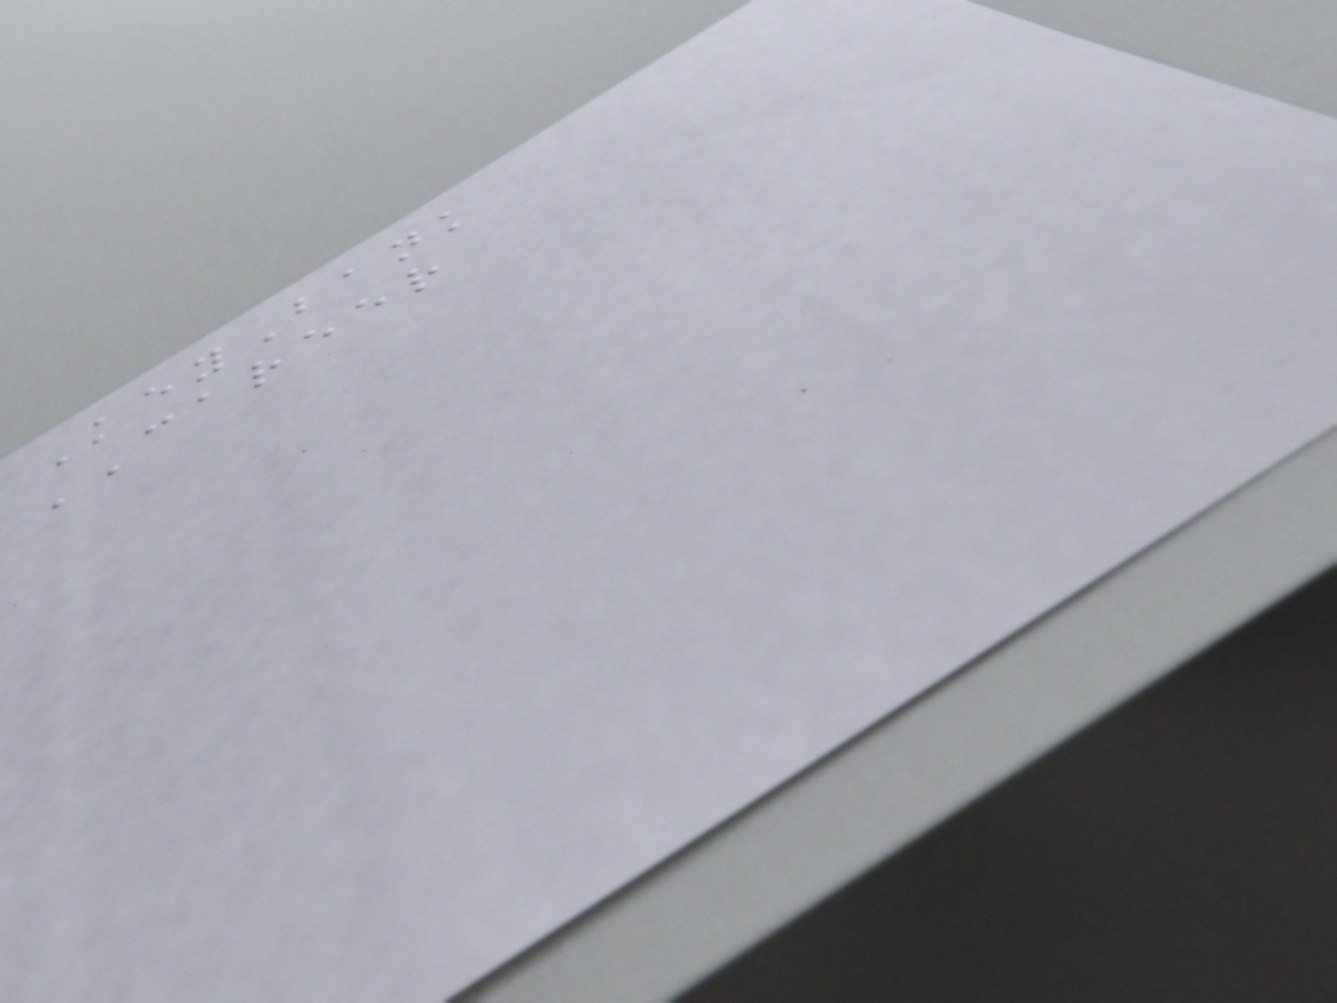KeyBank
CAREER
